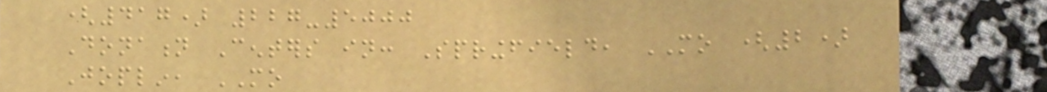(417) 227-5000
Donation Centers in: Springfield, MO (2)
Joplin, MO
